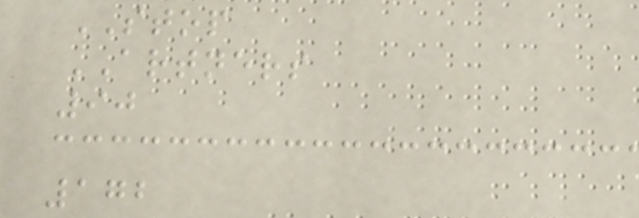STOP
ARTNERS
90
172
